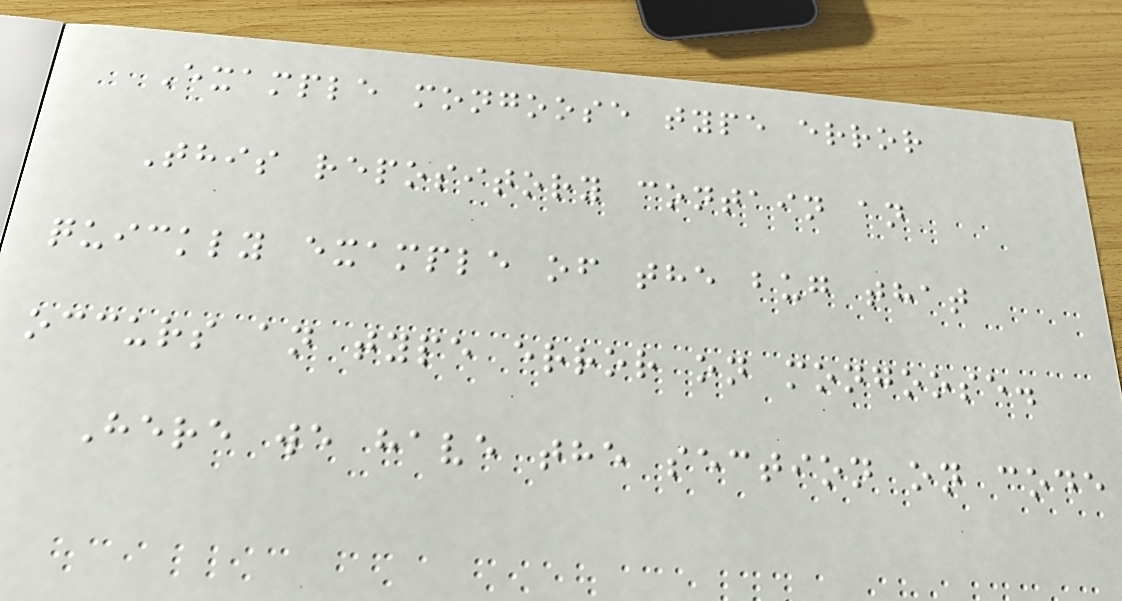Example mongoose type error
This repository contain an
quickly example of the bug that
occurs an type error on mongoose.
Here we have the section on code
